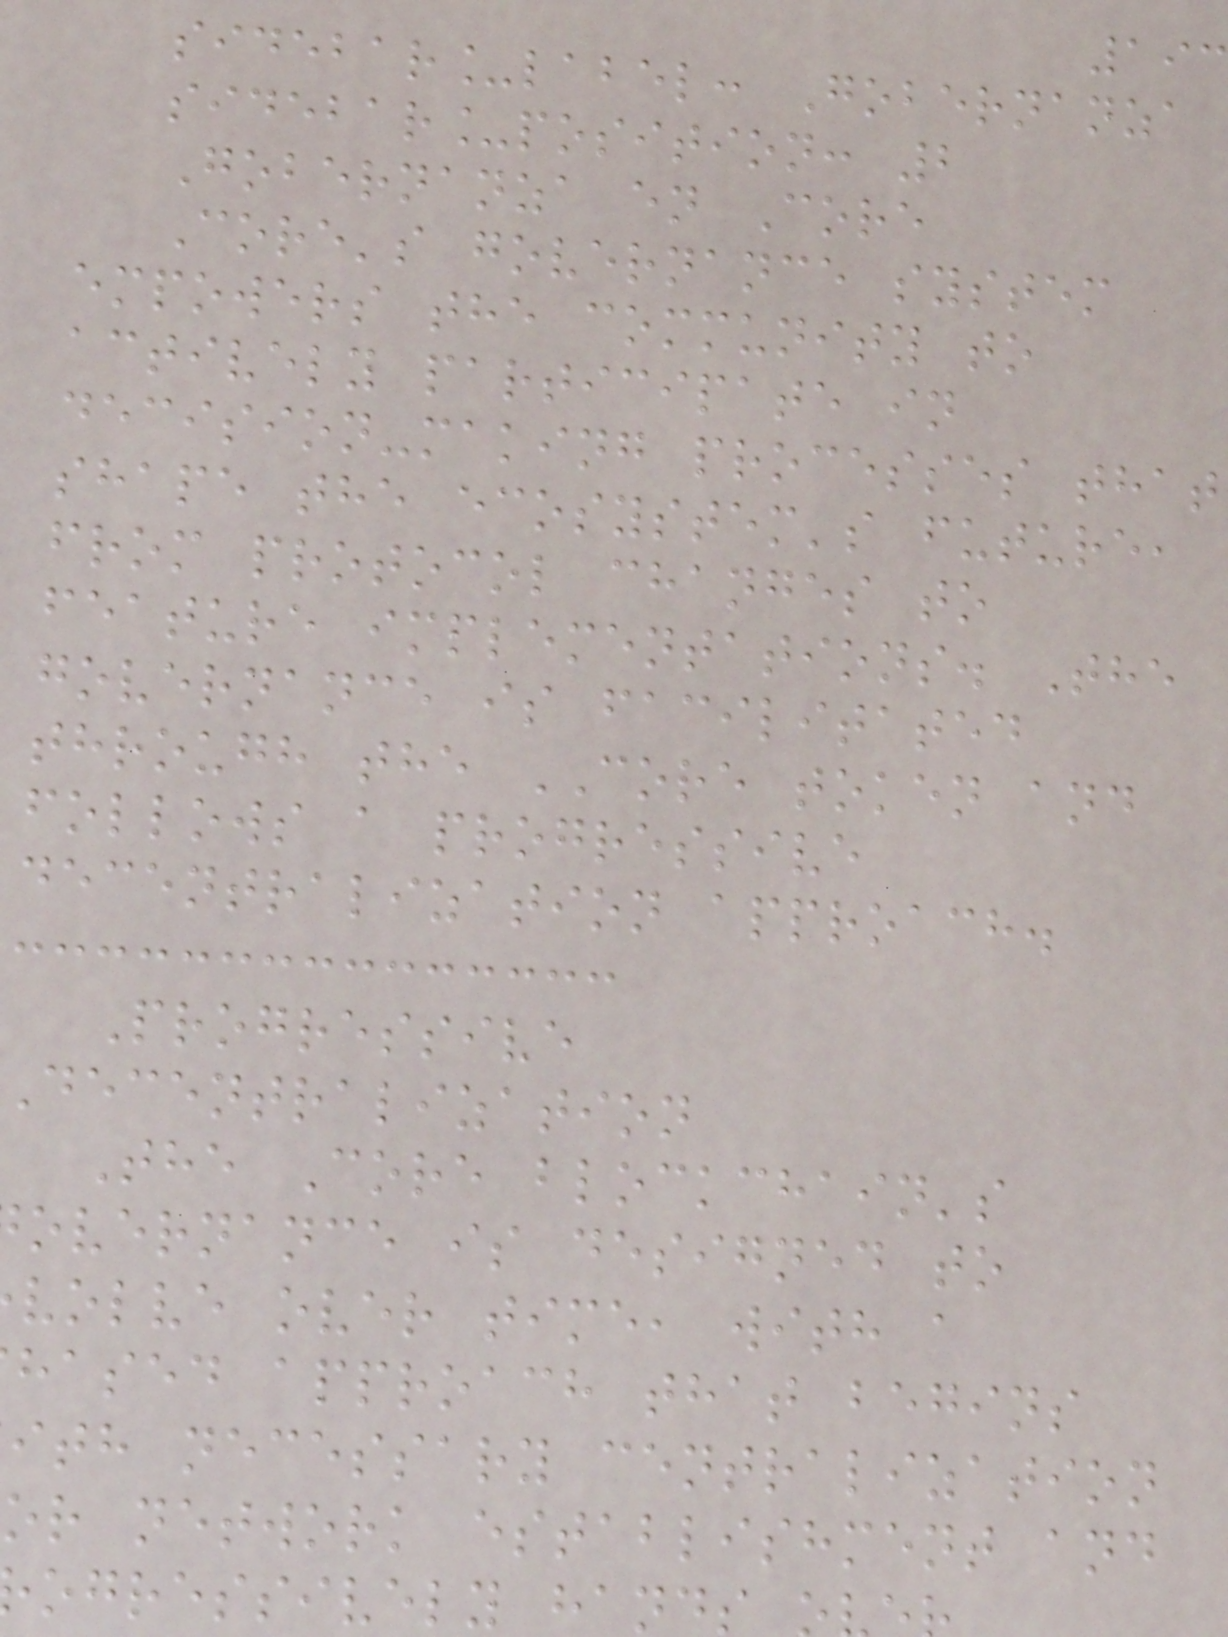193
sidebar_label: Gobernanza
sidebar_position: 2
Gobernanza en Core
Core's governance system
empowers the community to
actively participate in
decision-making processes that
shape the ecosystem's future,
from protocol changes to
feature implementations. The
governance is facilitated
through the CORE token and
follows a progressive
decentralization approach.
Progressive
decentralization
The Core blockchain's
overnance is designed to
volve over time, with a
hased approach that begins
ith necessary centralization
or network establishment and
ogressively hand
